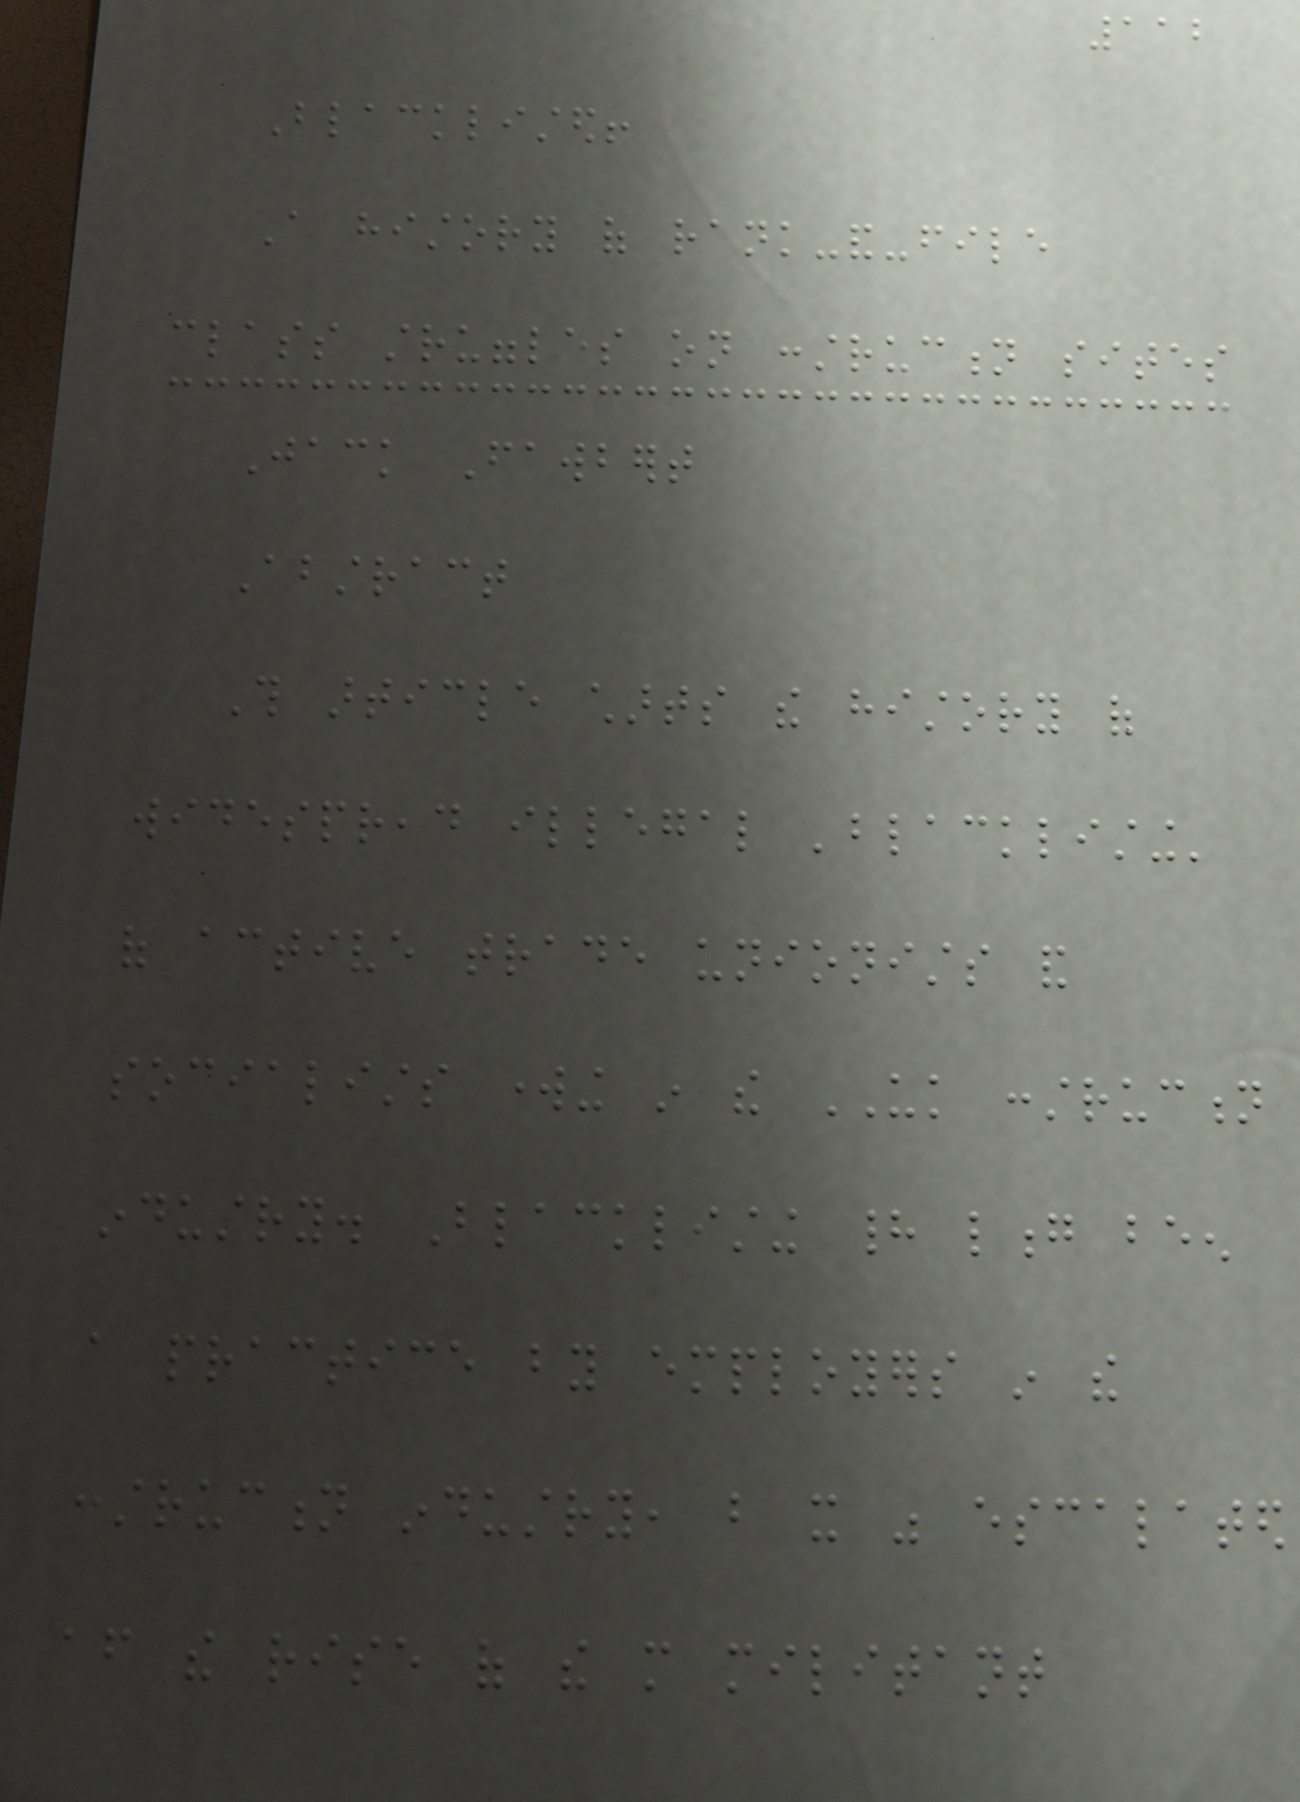112
Blacklisted!
A history of rank-and-file
class struggles on construction sites
Jack Fawbert
Abstract
This article charts the history of
widespread illegal 'blacklisting'
of active trade unionists and
socialists working in the UK construction
industry. Blacklisting had long been
a practice by employers in the
construction industry, but it was escalated
after the rise of the more militant
